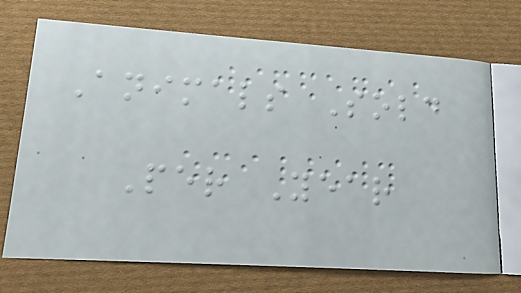Animals Sold
Per Year
